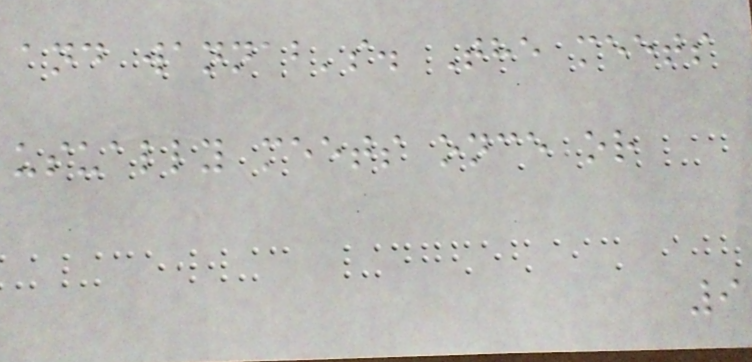and wannab's. The meets
usually meets once or
9
